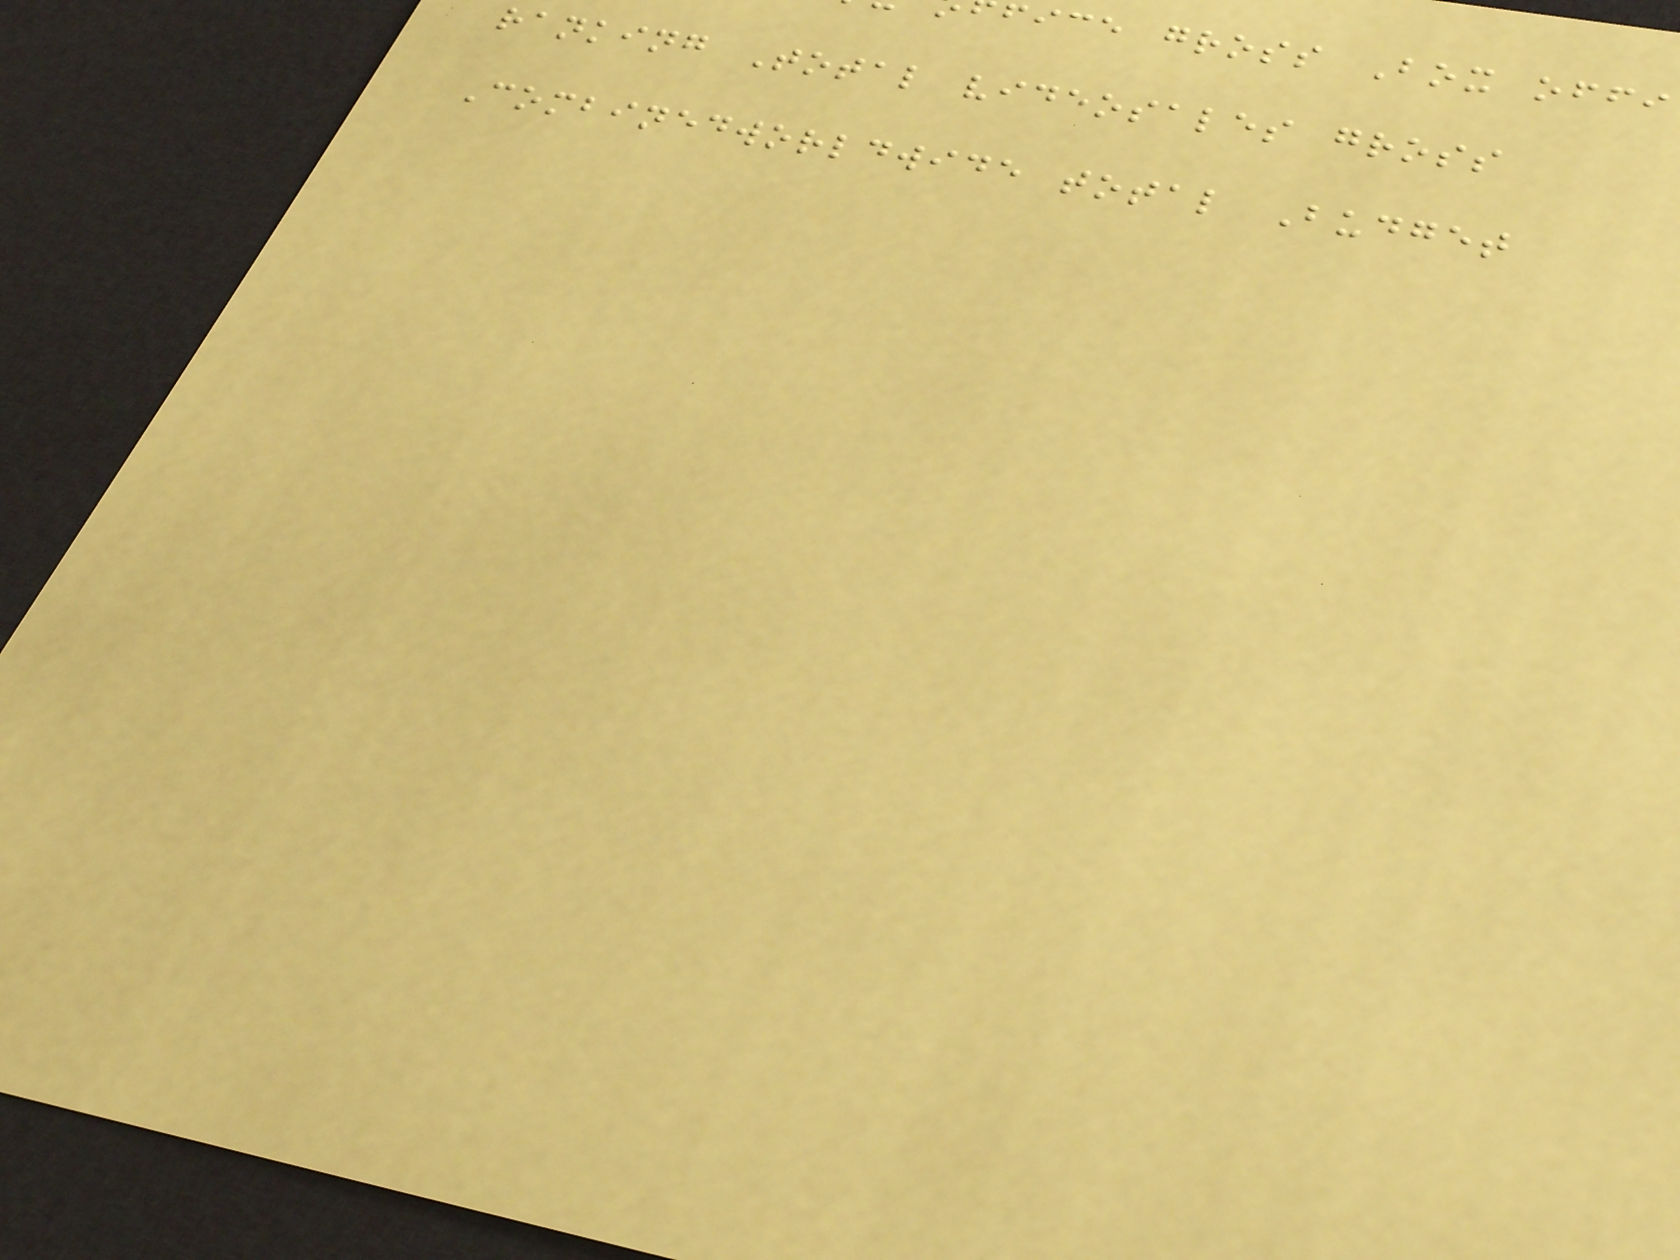fice gross Box offi
ranking Total videosales gross
Combinedworldwide total Budget
